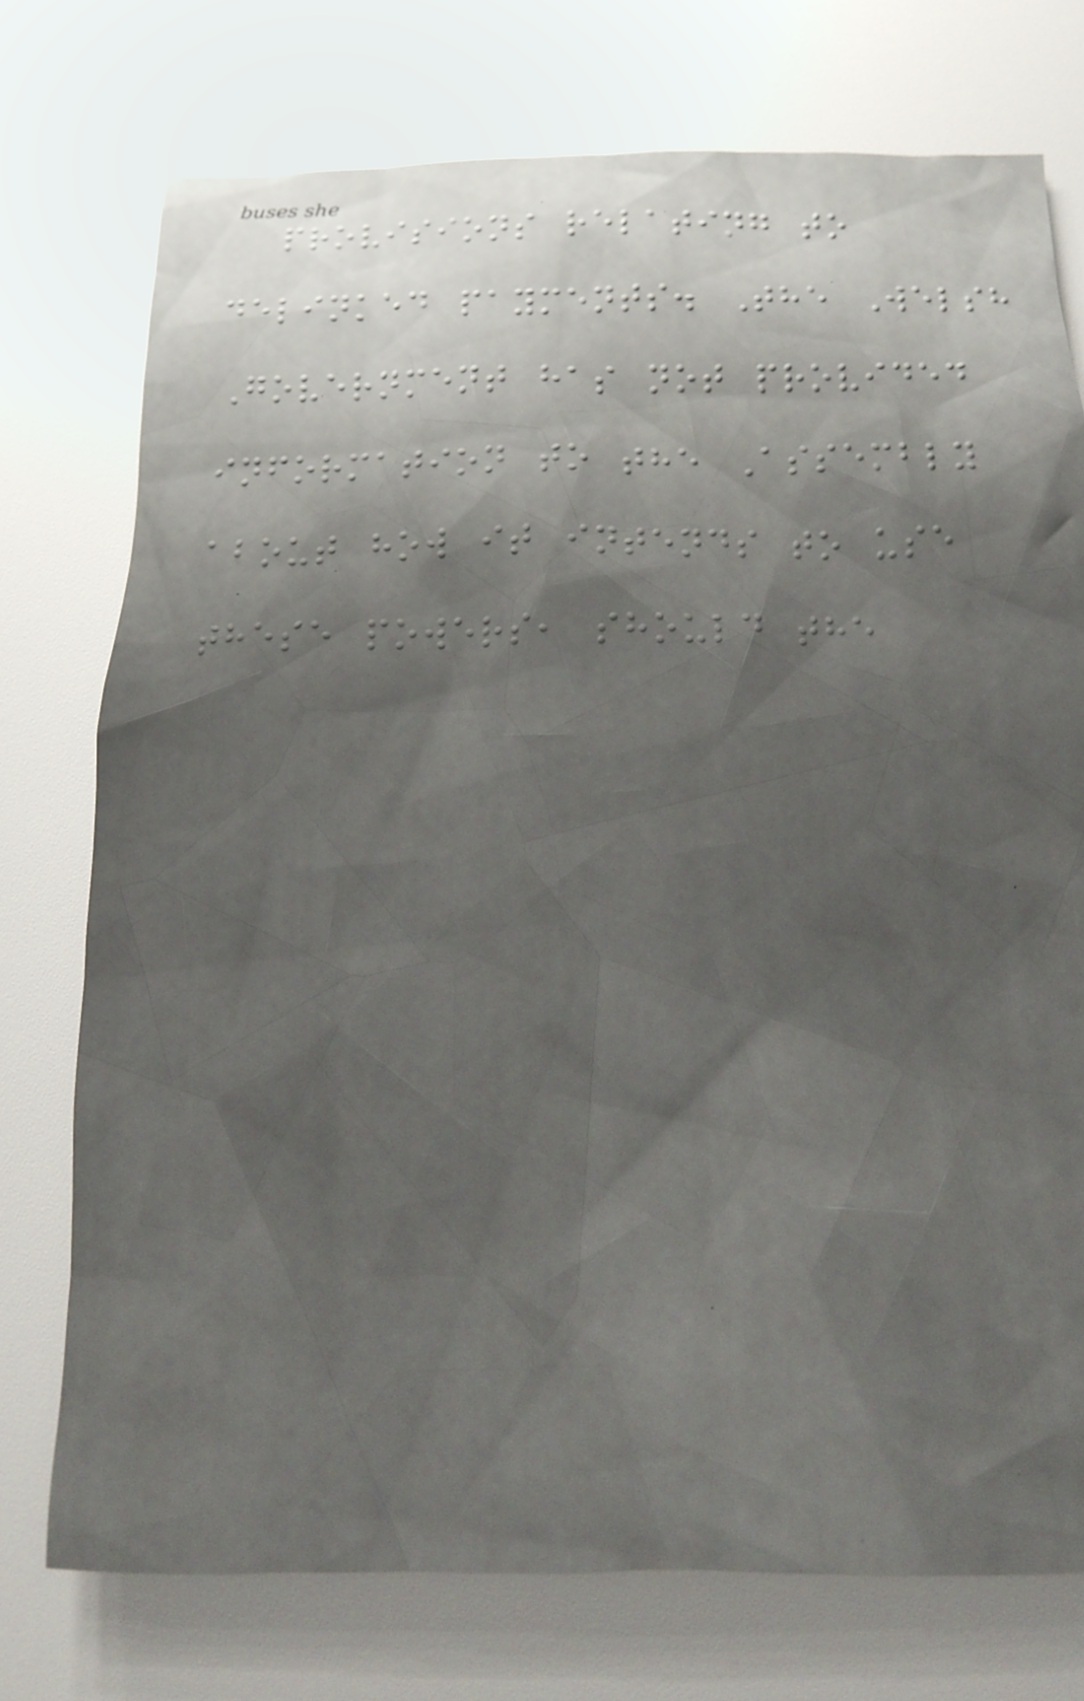provisions relating to
delinked payments. The Welsh
Government has not provided
information to the Assembly
about how it intends to use
these powers, should the
